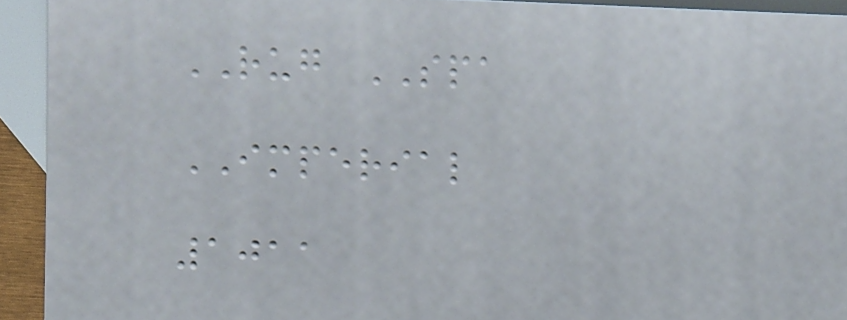RUG SPA
IMPERIAL
1011
